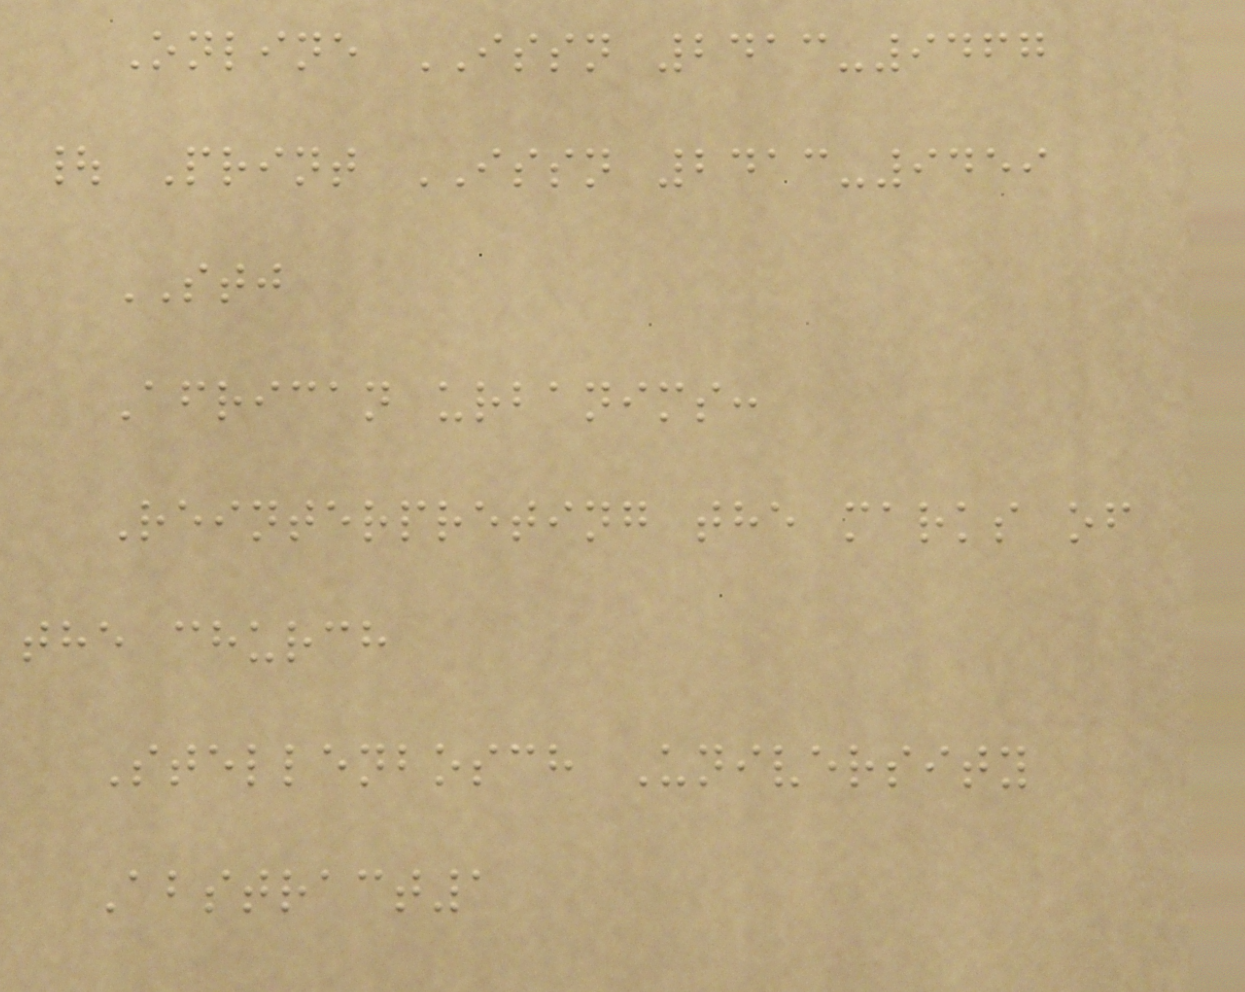Online ISSN 2413-9467
| Print ISSN 2413-9459
STJ
African urbanims:
Reinterpreting the marks of
the church
Stellenbosch University
Abstract1
